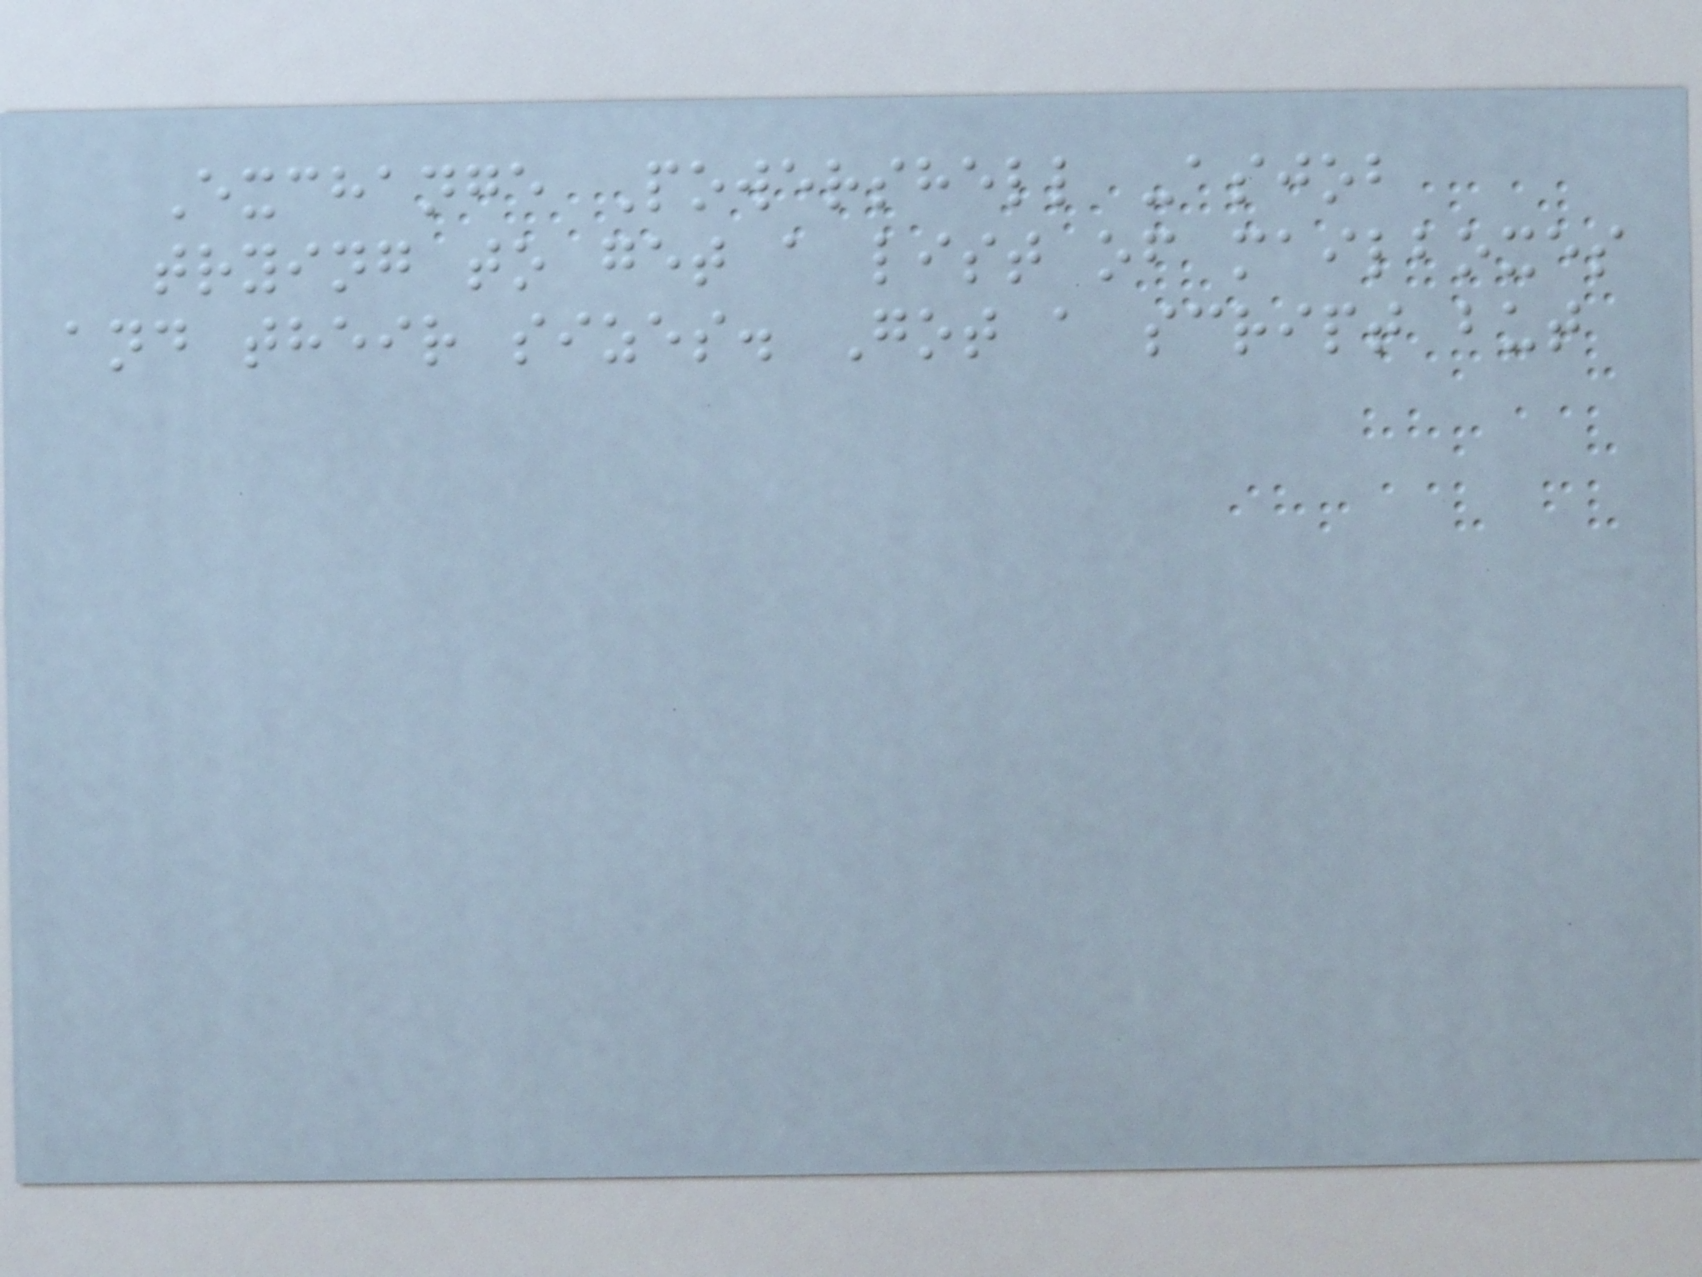Exchange Powershell -asjob
trying to get a list of mailboxes
and their sizes. Got a script but
